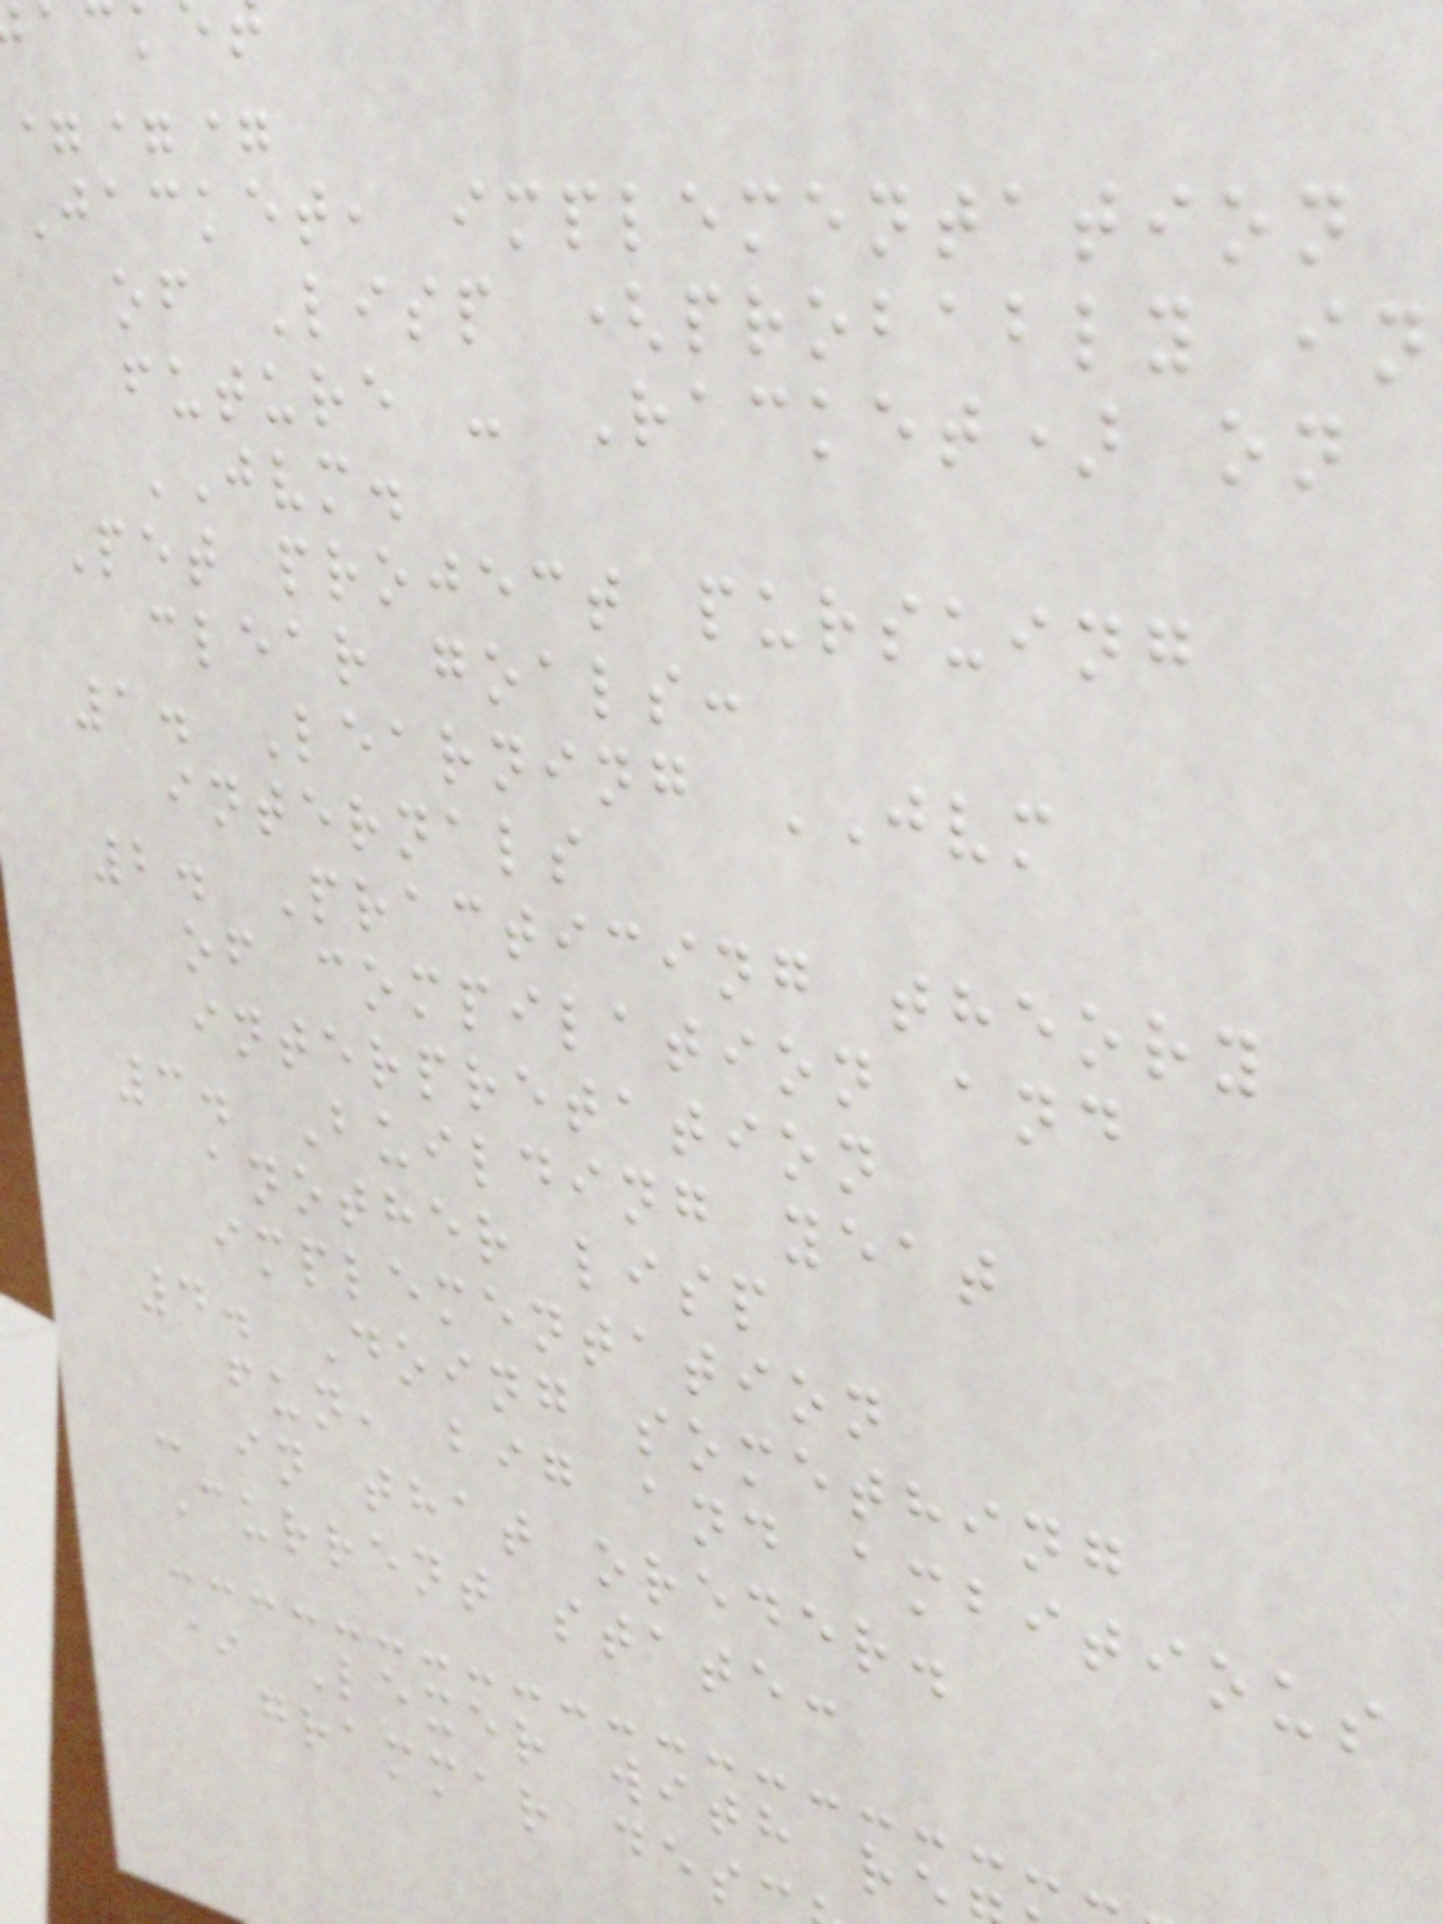===
Jacket, implementation
of Lisp (probably in
future - Racket) on
JVM.
Pet project pursuing
clear goals:
1. Learning JVM
internals
2. Practicing theory
of compilation and
interpretation
3. Building yeat
another lisp
implementation
4. Doing something
fun, big and ambitious
- in that oreder.
Current state:
* Lexer with re
grammar des
